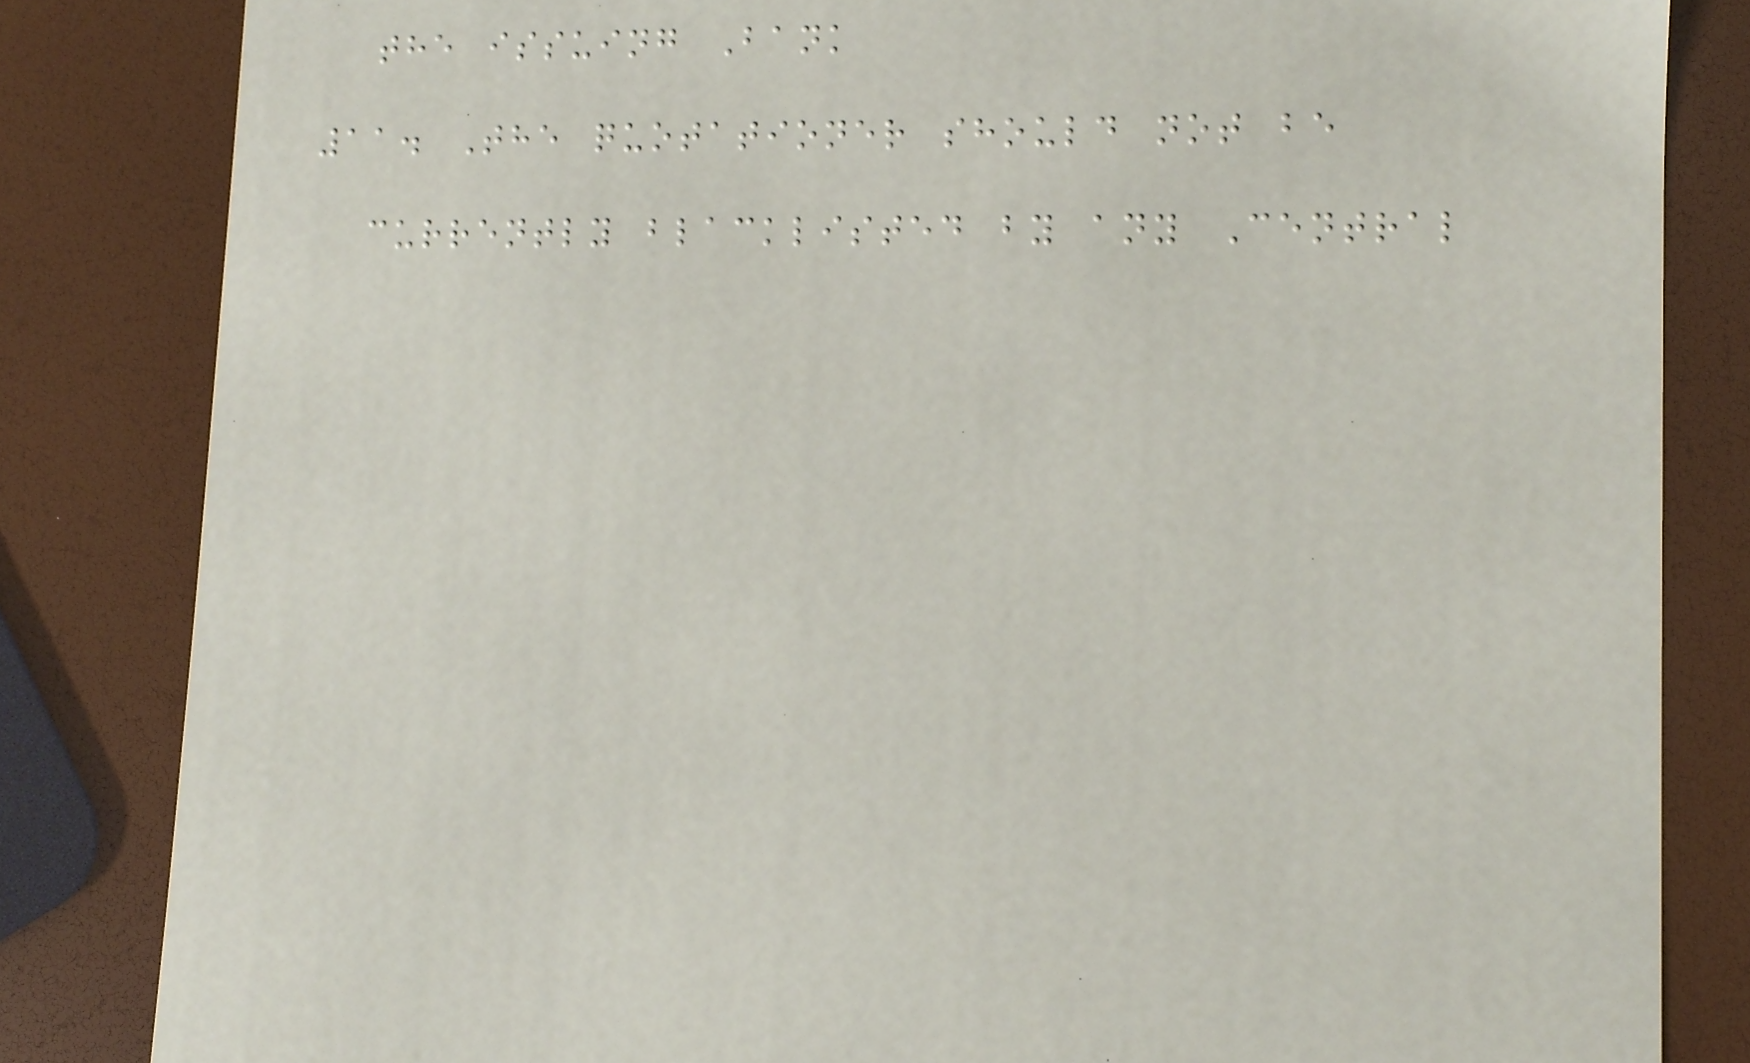the issuing Bank
11. The quotationer should not be
currently blacklisted by any Central
